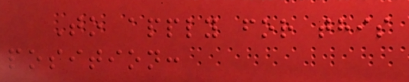To apply for this
position:
